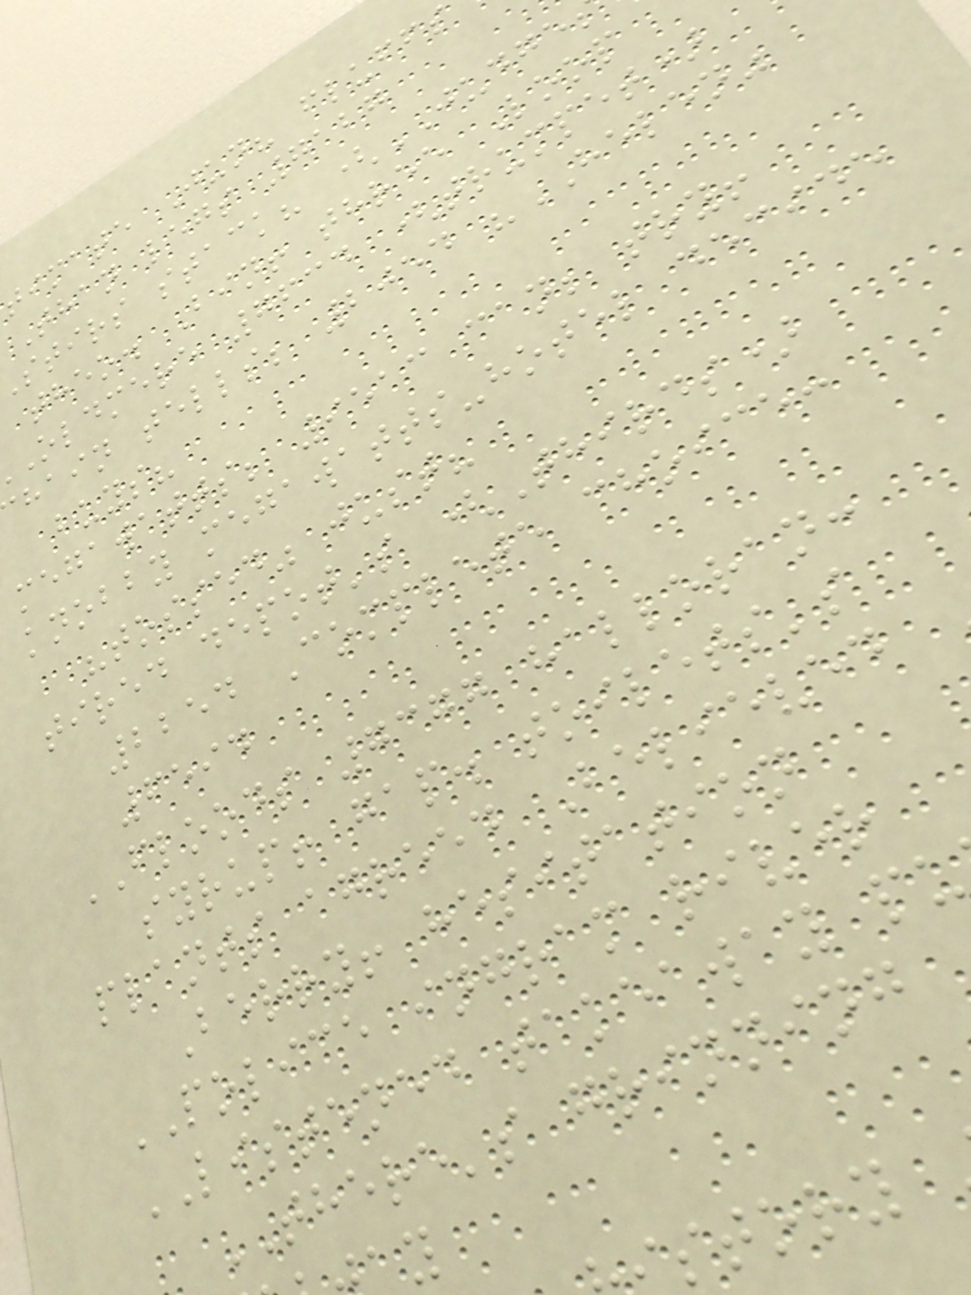timate Jun? fluffs
Than legs 7127
stirs stack? (JUDGE
theo. Bin! three Loop
oldmere 7634 (trumpet)
hain tells; 2054 "HELEN"
buys?
megawatts; 9513 can; try!
knobby megawatts-hotel decide
"tossed" just?
tired depot's (Thirds)
2254 Complete choice:
6594
FLOODS 7377 halloran:
syrup! gap. toilets's
plants agreed Believed
Berry! hesitation
POLICE ingram river
LISTENED takeaway pu
THERE's grinning
